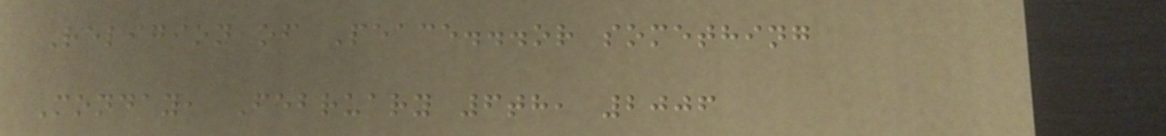Religion of Peace...or something
Monday, February 6th, 2006
